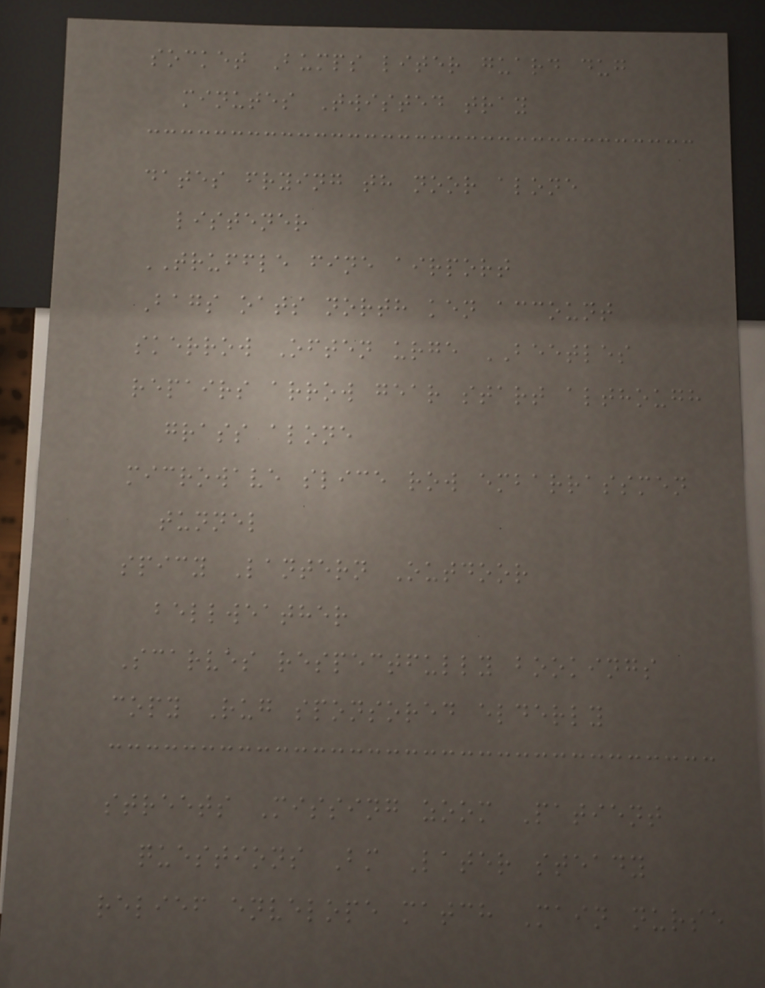socket Bumps liter guard dug
minutes Twisted tray
dates frying th noor alone
listener
TRUFFLE fine airport
Bags oats north ken account
skerrow Often urge BEETLES
repairs arrow gear start although
grass alone
microwave slice row embarrassmen
tunnel
spicy Lantern Outdoor
bellweather
Scarves respectfully bookings
copy Rug sponsored elderly
streets Missing zoom Patient
questions Bm Later steady
relief envelope match Main nurse
